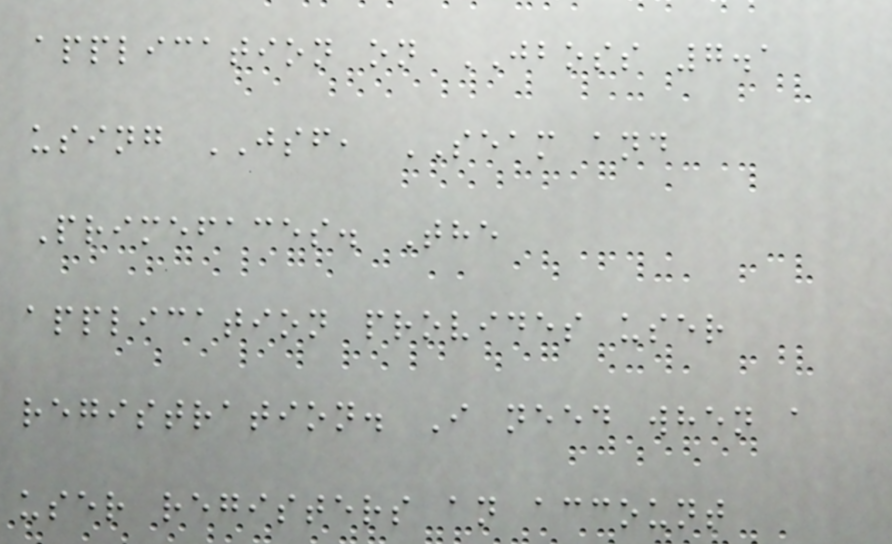application on JBOSS 7.1
using JSF, SEAM and
Primefaces. The
application provides user
registration. I need when a
user registers an account
